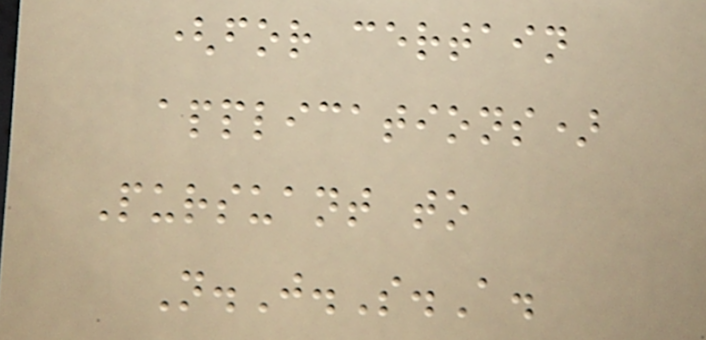(for certain
applications)
Pursuant to
N.J.S.A.
